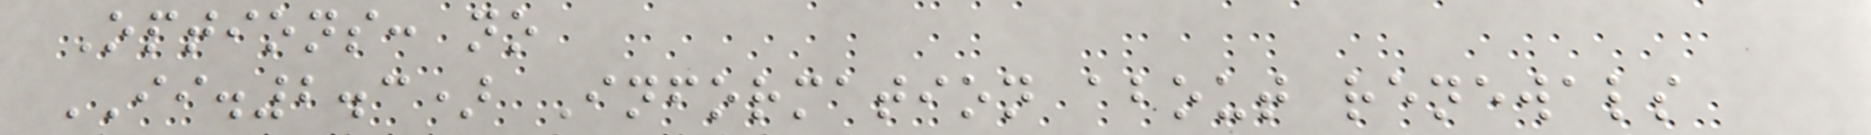Options: no
II.2.3) Information about renewals
